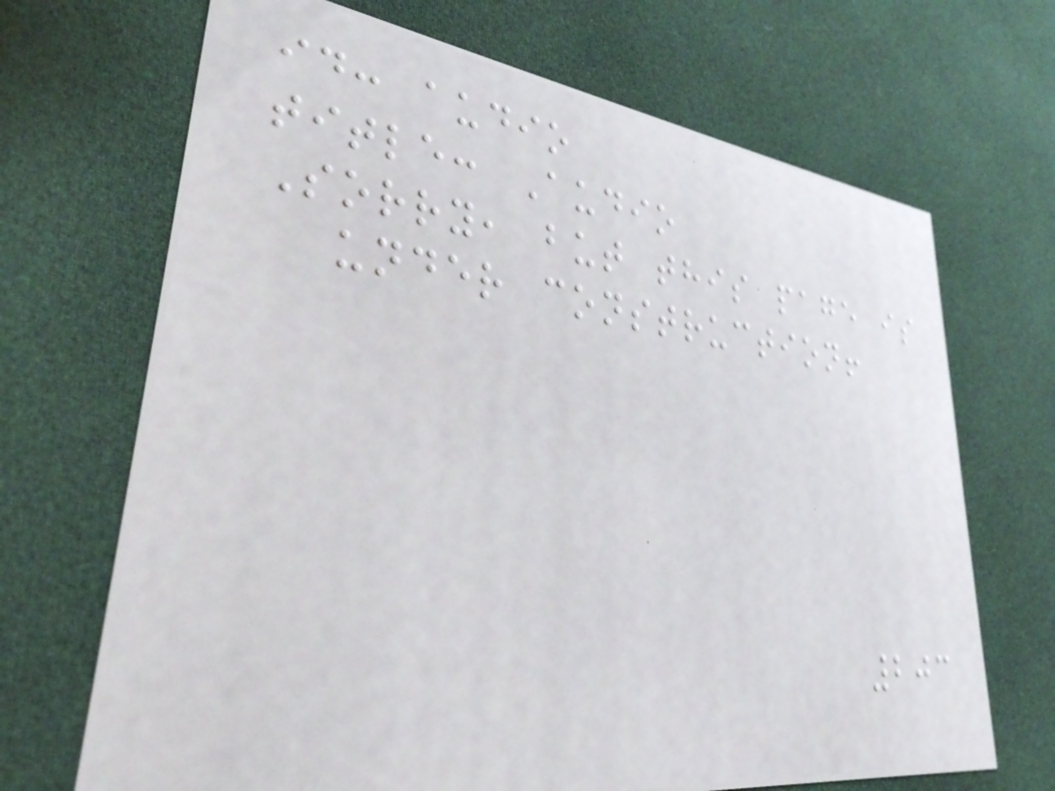id: audio
title: Audio
Sorry, but this page is
under construction!
203
